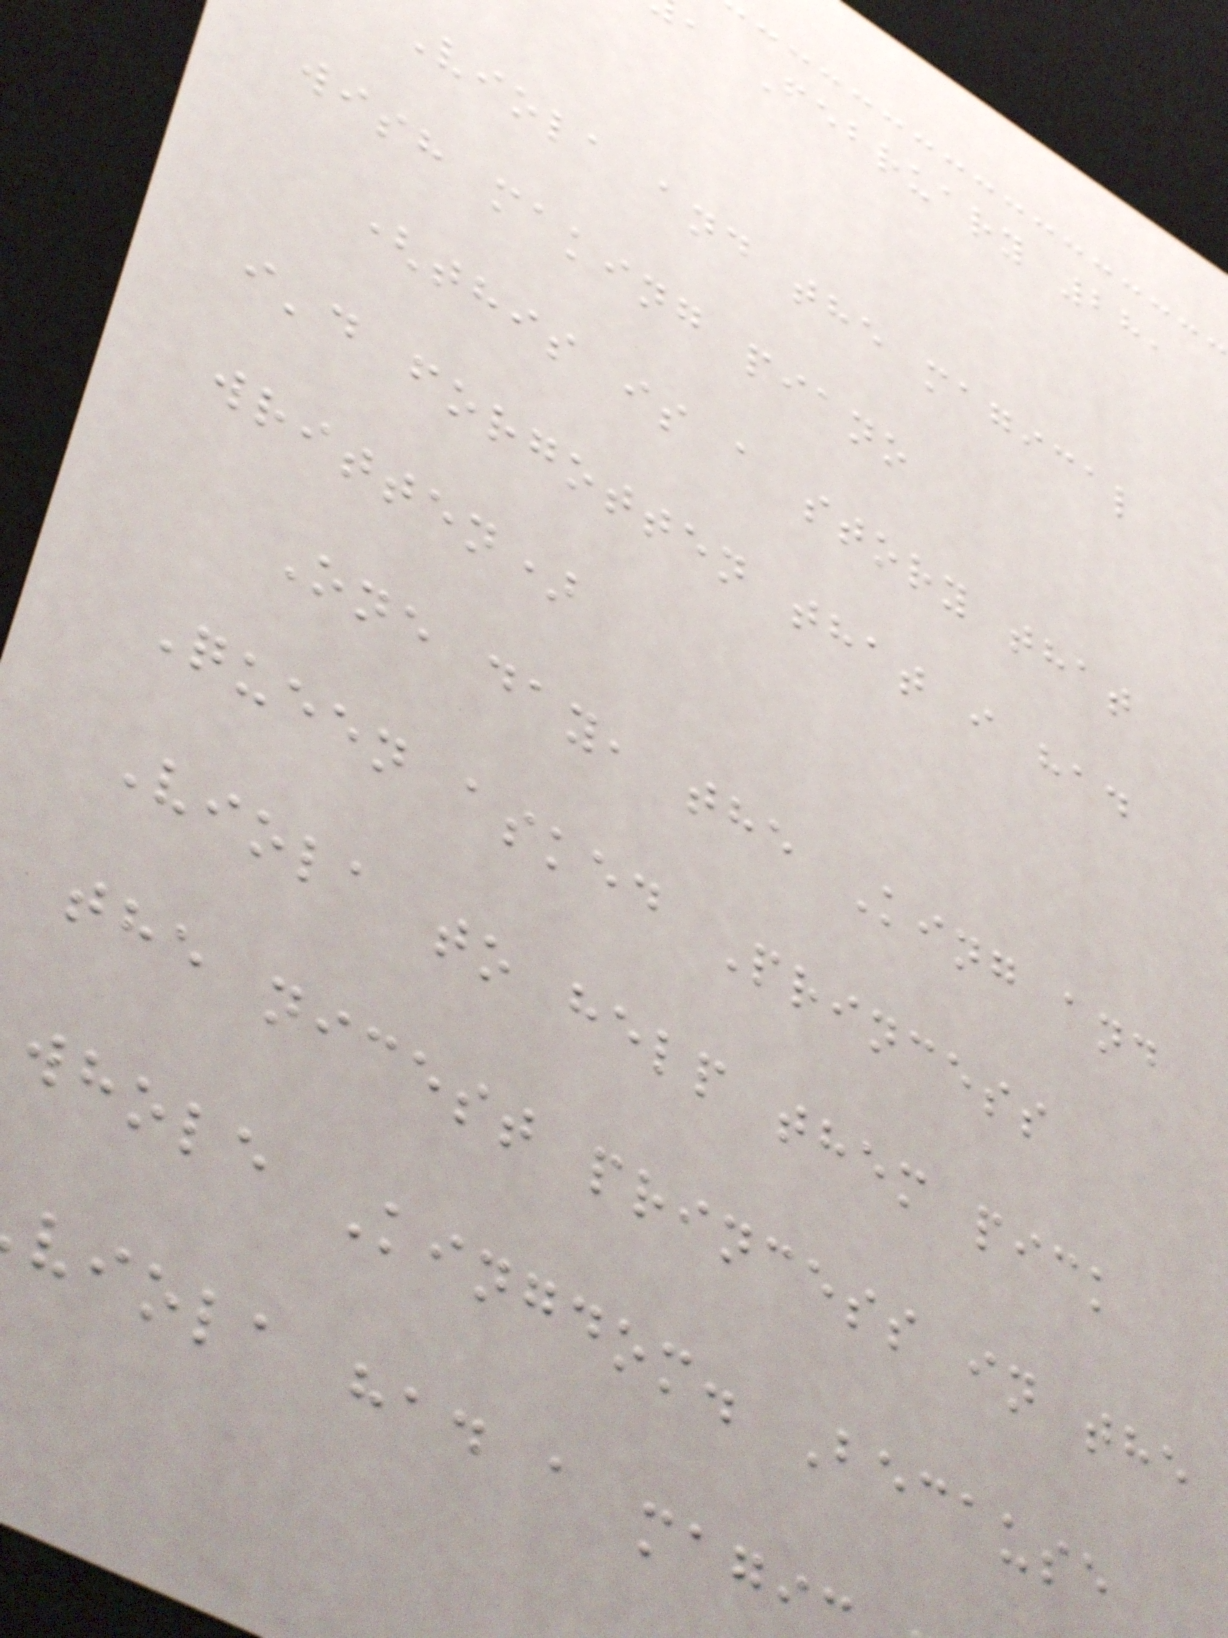, February 28,
Viola and the magical
wish making piano
(this is a story that
i'd forgotten that i had
written)
One day, the King and
Queen asked Princess
Viola to help them pick
the nicest princess in the
whole Kingdom. Because
viola had a magi
